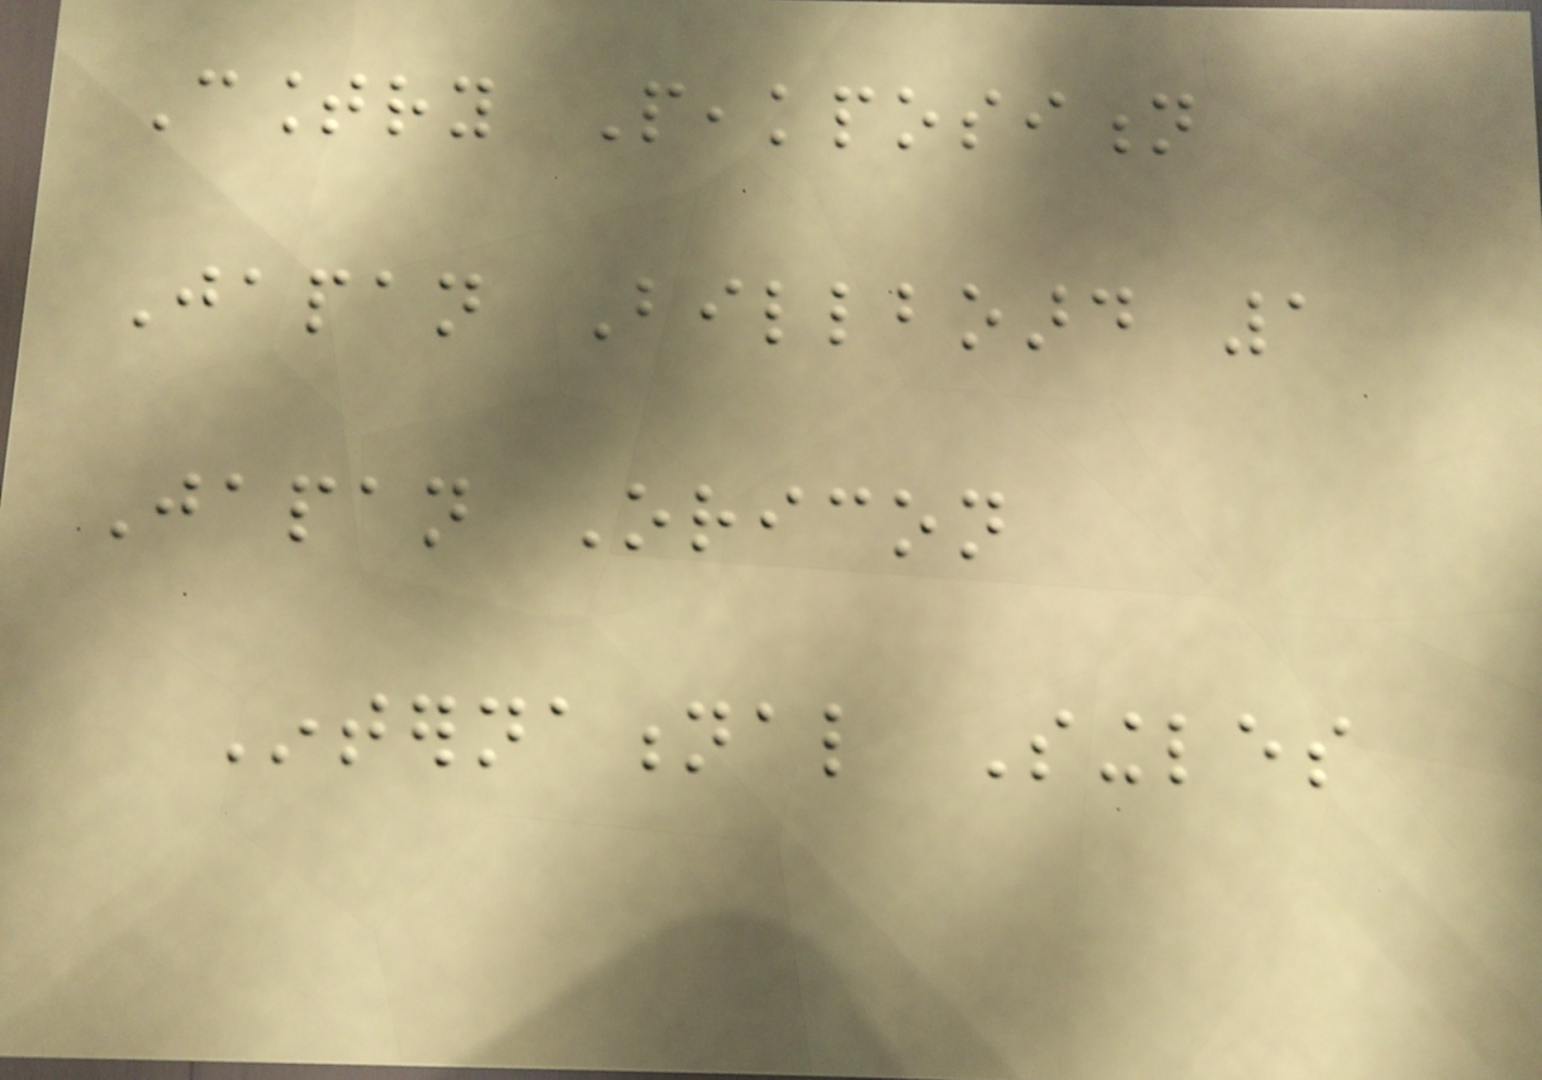Country Peakposition
Japan Billboard 1
Japan Oricon
International Singles
